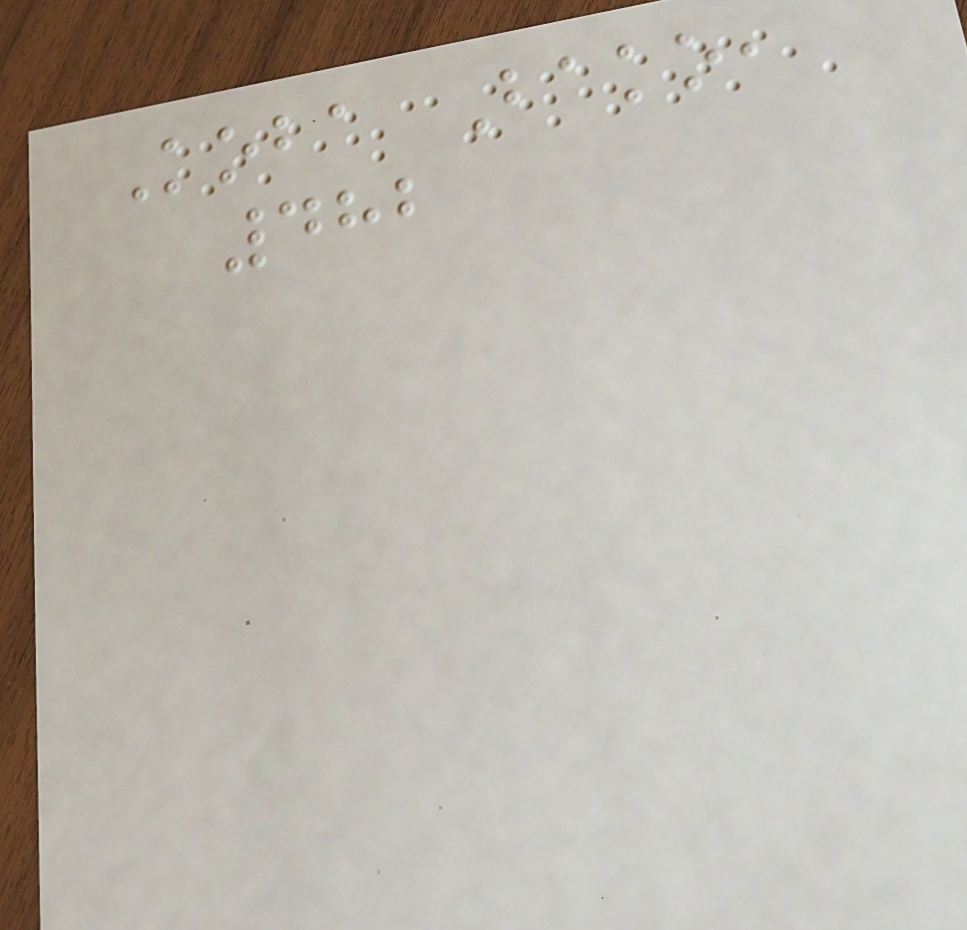Koba Bako,
482
